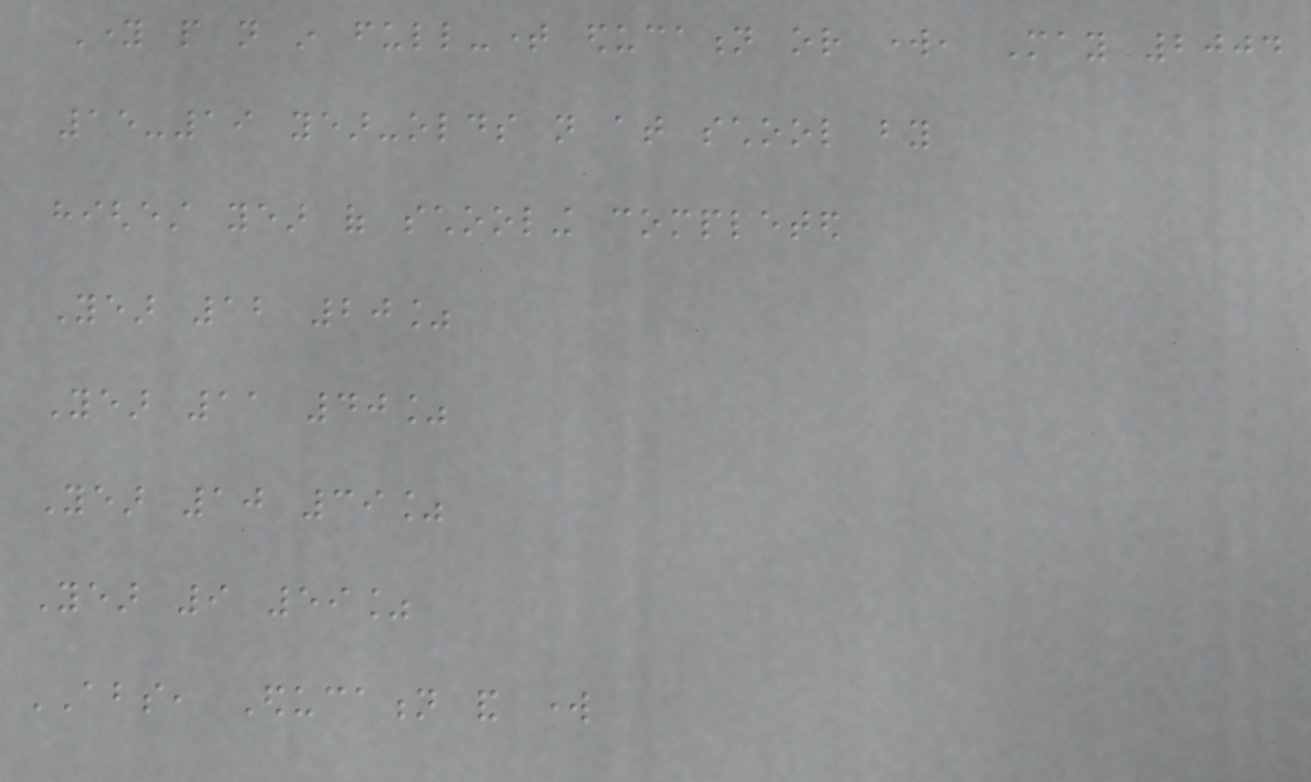Young people not in full-time education or work, May 2004
15-19 year-olds not at school by
highest year of schooling completed
Year 12 20%
Year 11 40%
Year 10 39%
Year 9 59%
ABS, Education and work
